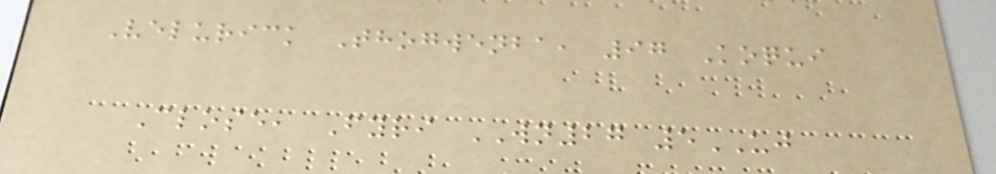Velurick Thogwenba, 97 Koqui
Close, Fyri WN27 5UJ
